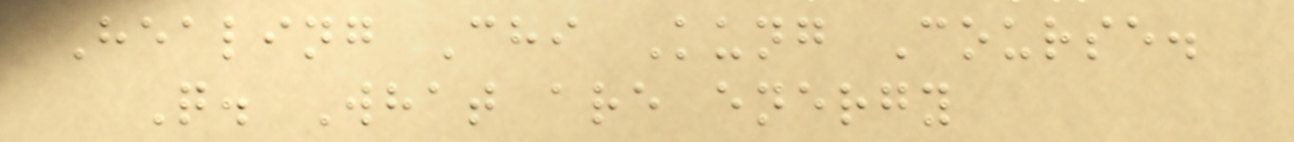Healing Chi Kung Course.
Q. What are energy
